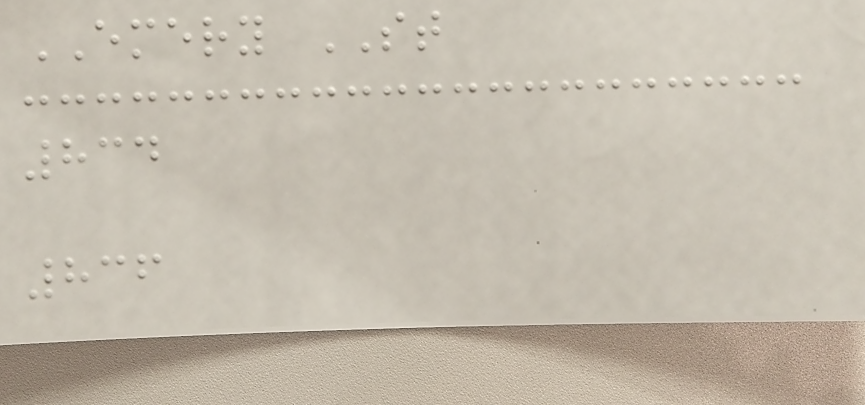EMERY ST
834
836
